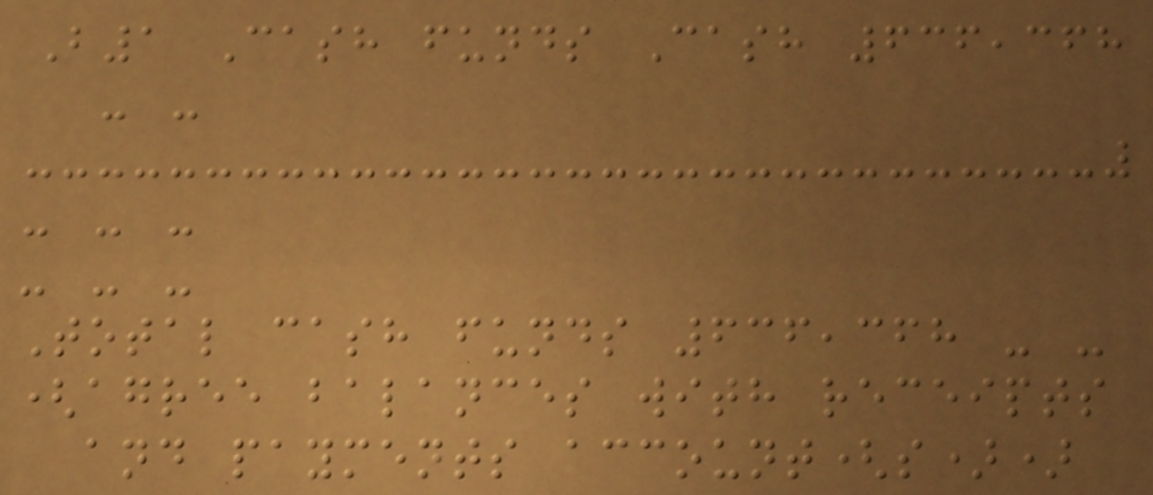B1 Cash funds Cash 636,368
- -
- - -
- - -
Total cash funds 636,368 - -
(agree balances with receipts
and payments account(s))
